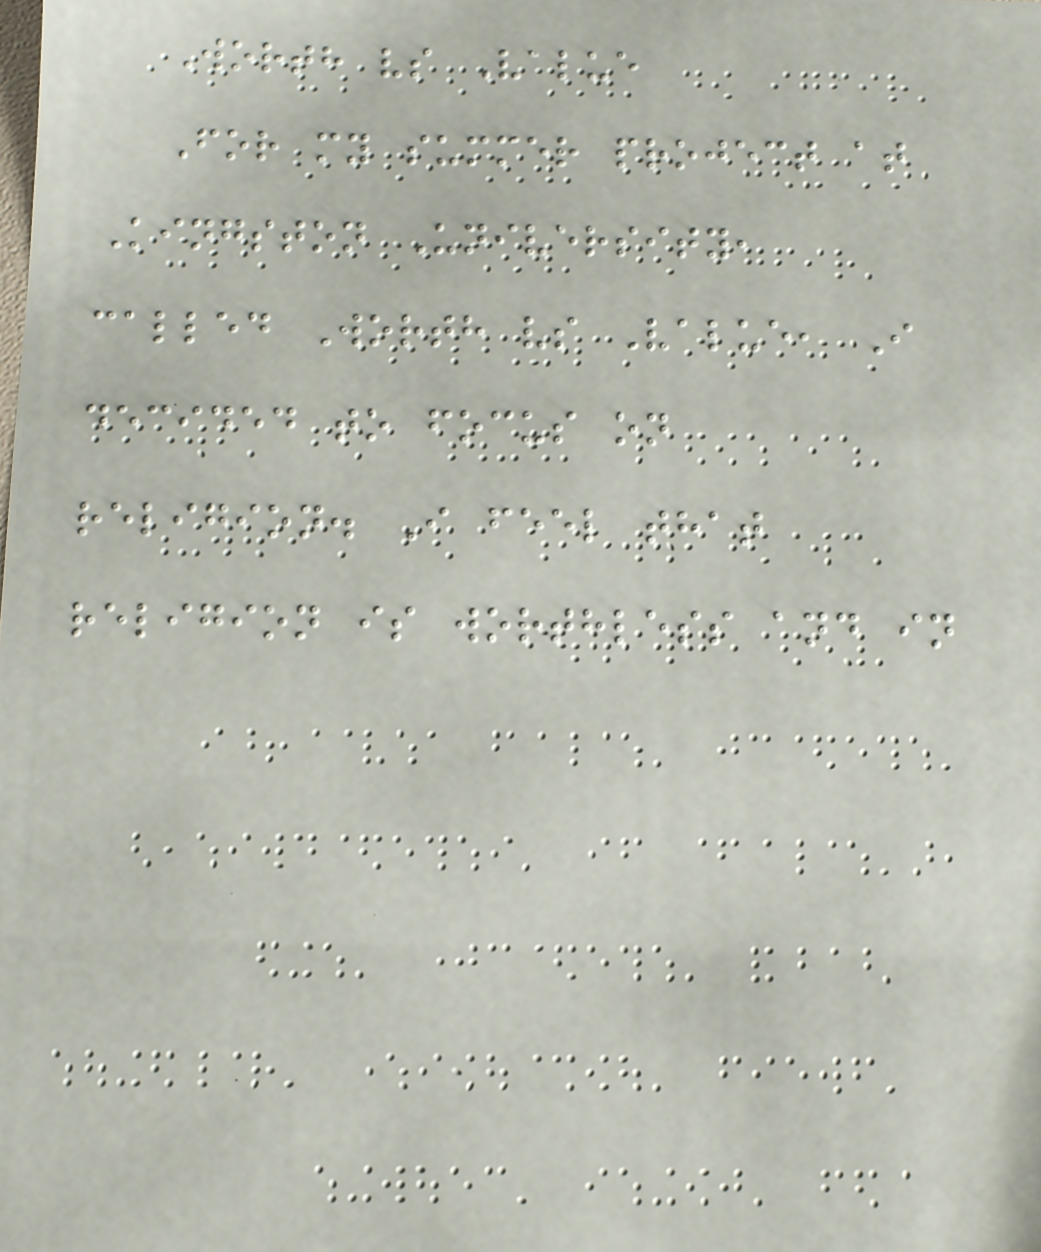Worth vs Value
For my summer project at
Kingston University,
called Worth vs Value, I
decided to focus on
religion. I feel that
religion is worthless and in
